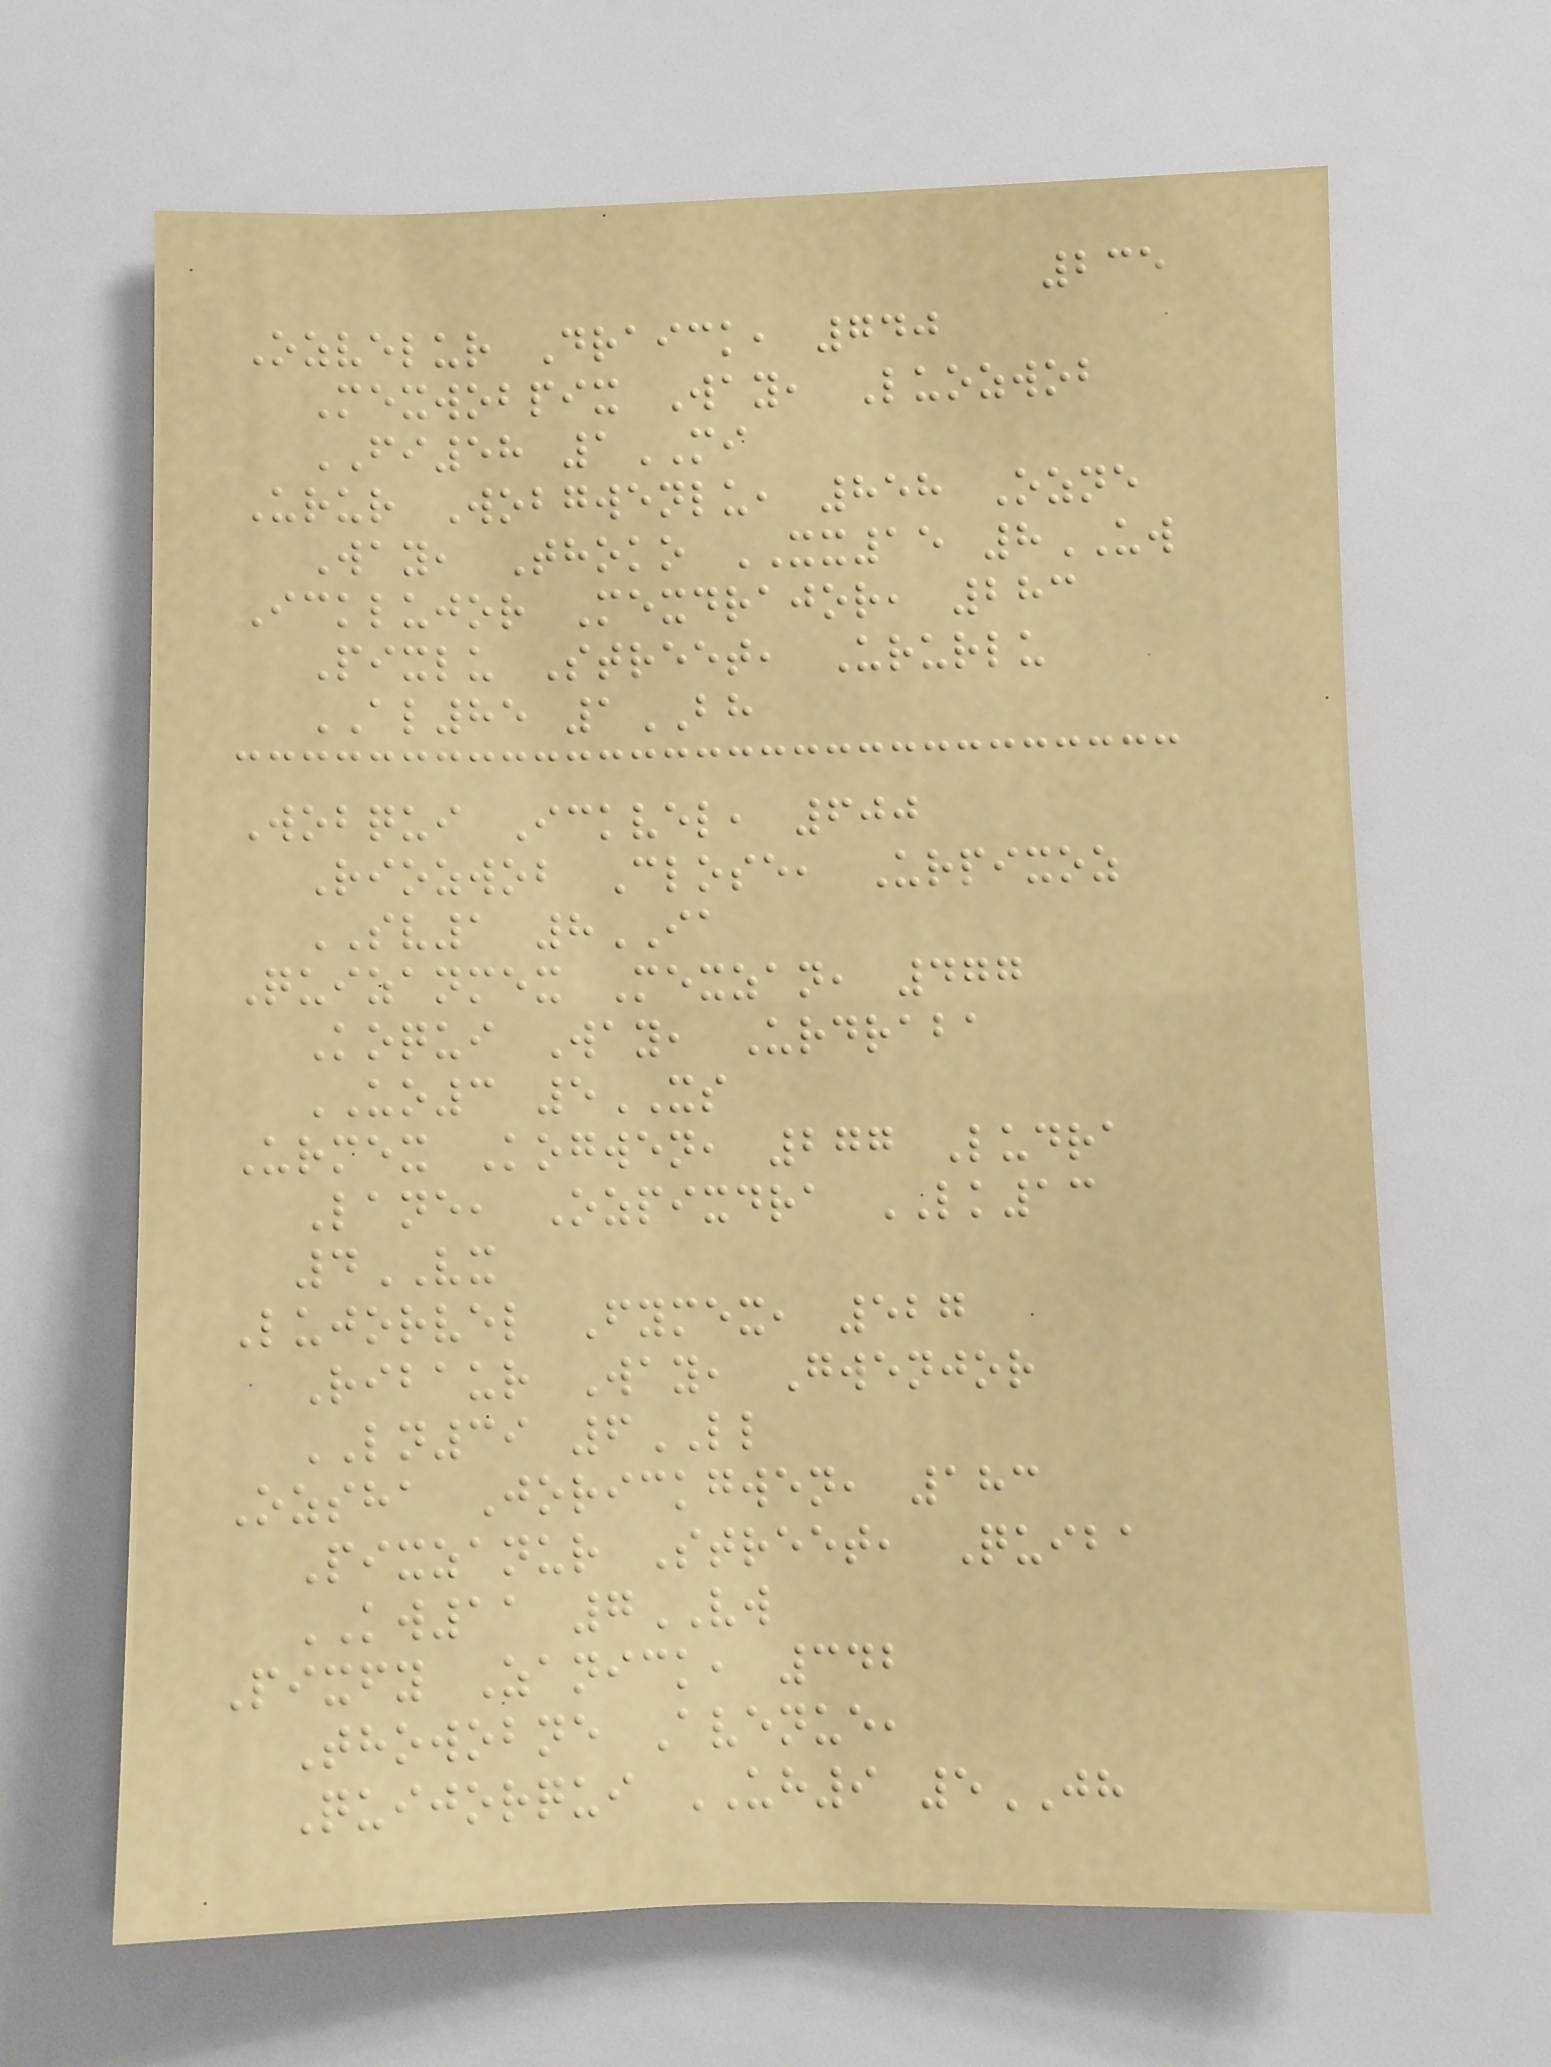235
Ozvelur Draick, 740
Mexwobpix Way, Luozwob
FI58 1MI
Urur Wobgwenlu, 858 Ozne
Way, Thoko XX15 8UW
Icklujor Mexdrajor, 283
Pixlu Street, Ururlu
AL85 1BH
Wobqui Ickvel, 600
Riozwob Close, Urpixoz
SV1 8IA
Quizanmex Mexzan, 477
Koqui Way, Urdraba
UO3 5XS
Urmex Kogwen, 277 Ludra
Lane, Ozpixdra LK13
4VX
Lujorvel Fymex, 527
Ribaur Way, Gwenjor
LN39 6LL
Ozsha Jorickgwen, 183
Pixzanur Street, Quiba
KW11 7VW
Pixfy Zanick, 342
Thowobne Avenue,
Quijorqui UH9 5JH
